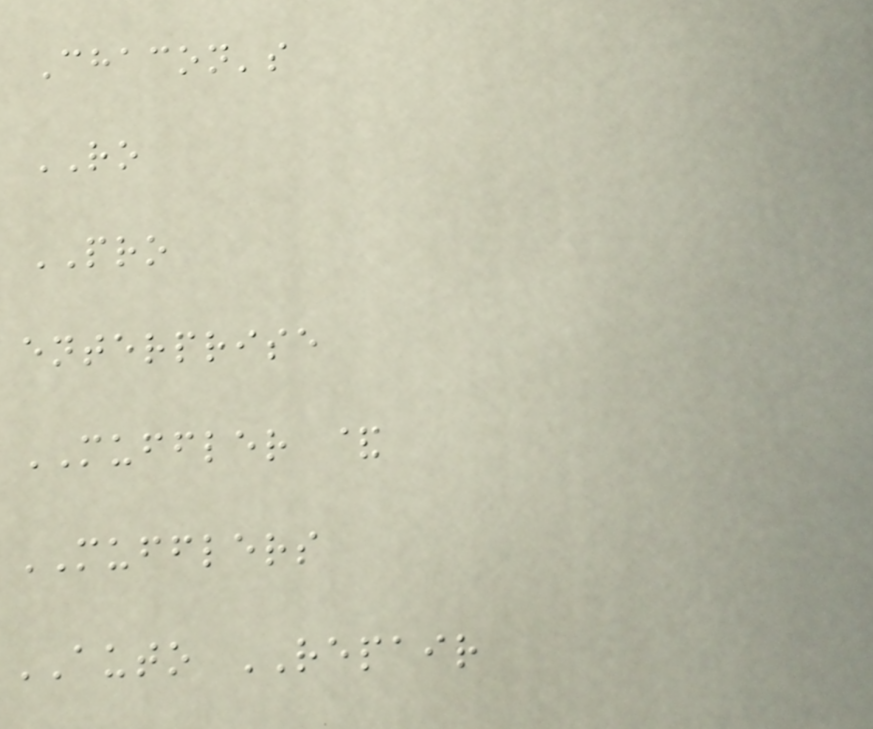Chacon's
RO
PRO
enterprise
MUFFLER &
MUFFLERS
AUTO REPAIR
